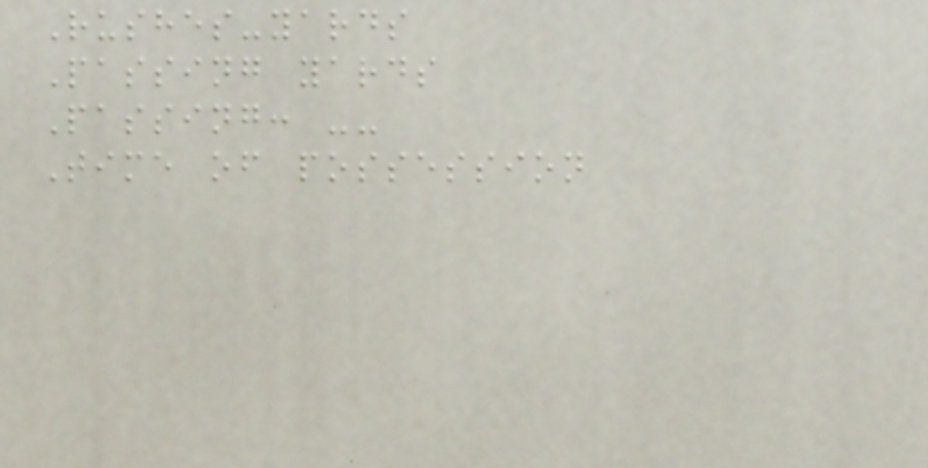Rushes-yards
Passing yards
Passing: --
Time of possession
